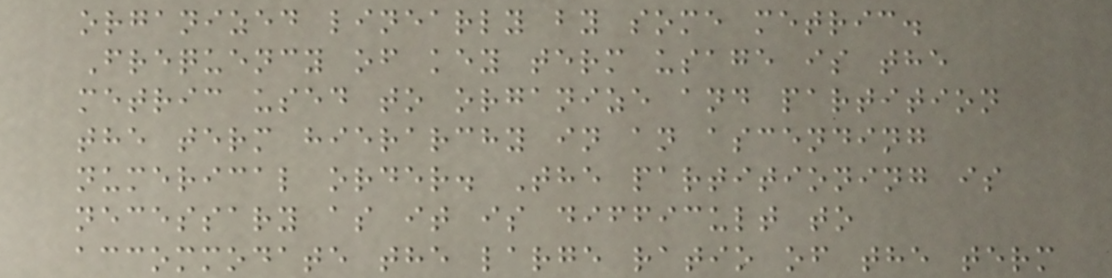organized linearly by some metric.
Frequency of key term usage is the
metric used to organize and partition
the term hierarchy in an ascending
numerical order. The partitioning is
necessary as it is difficult to
accommodate the large ratio of the term
